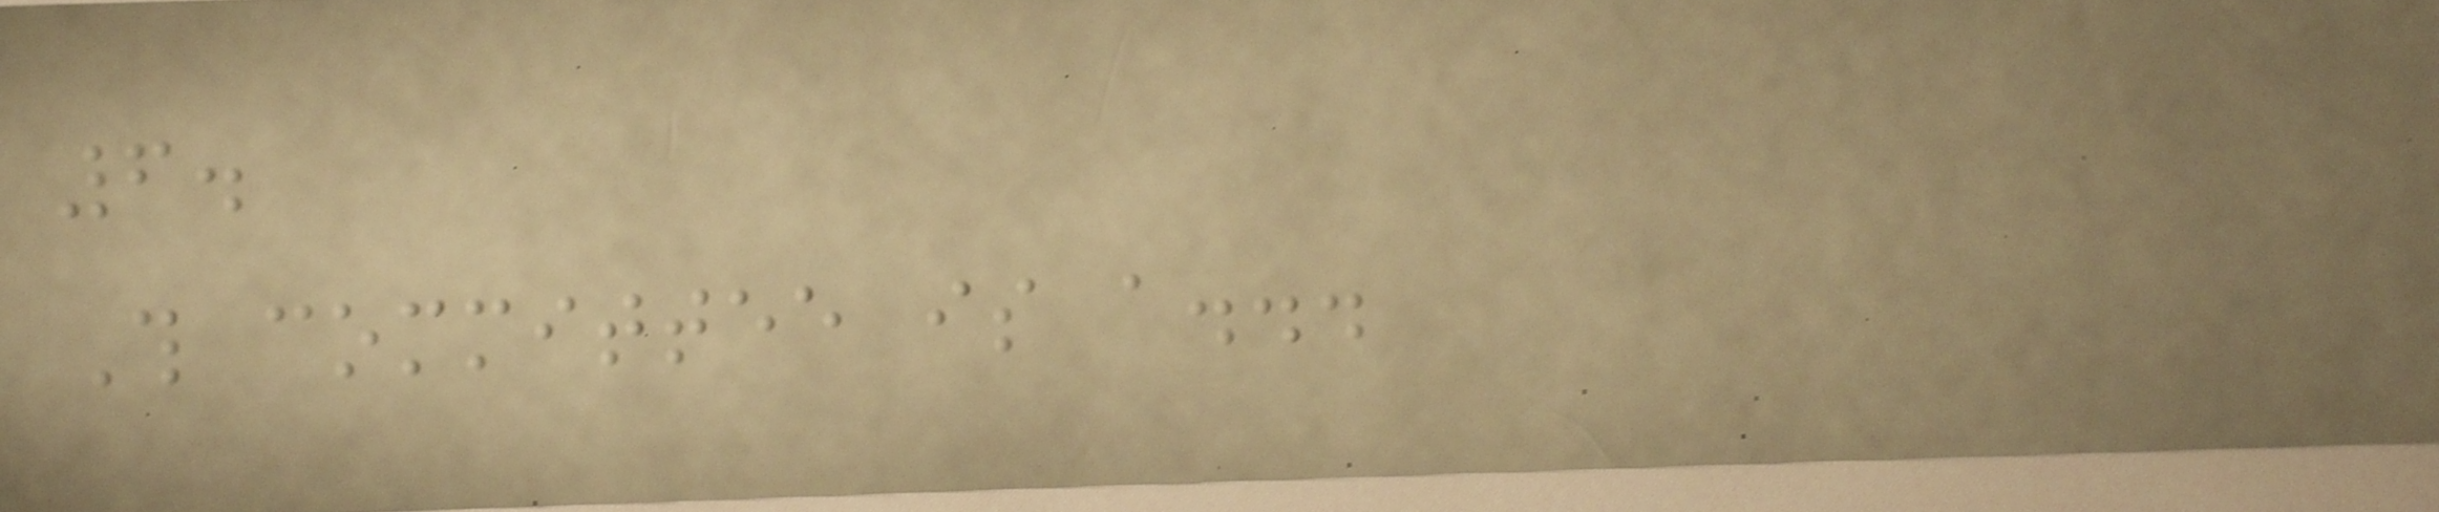6.
This committee is a...
